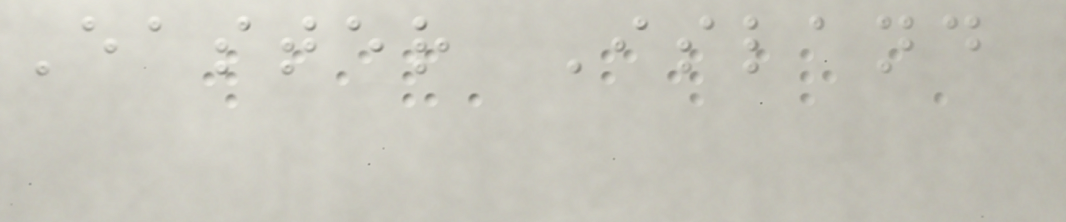Easter Island
